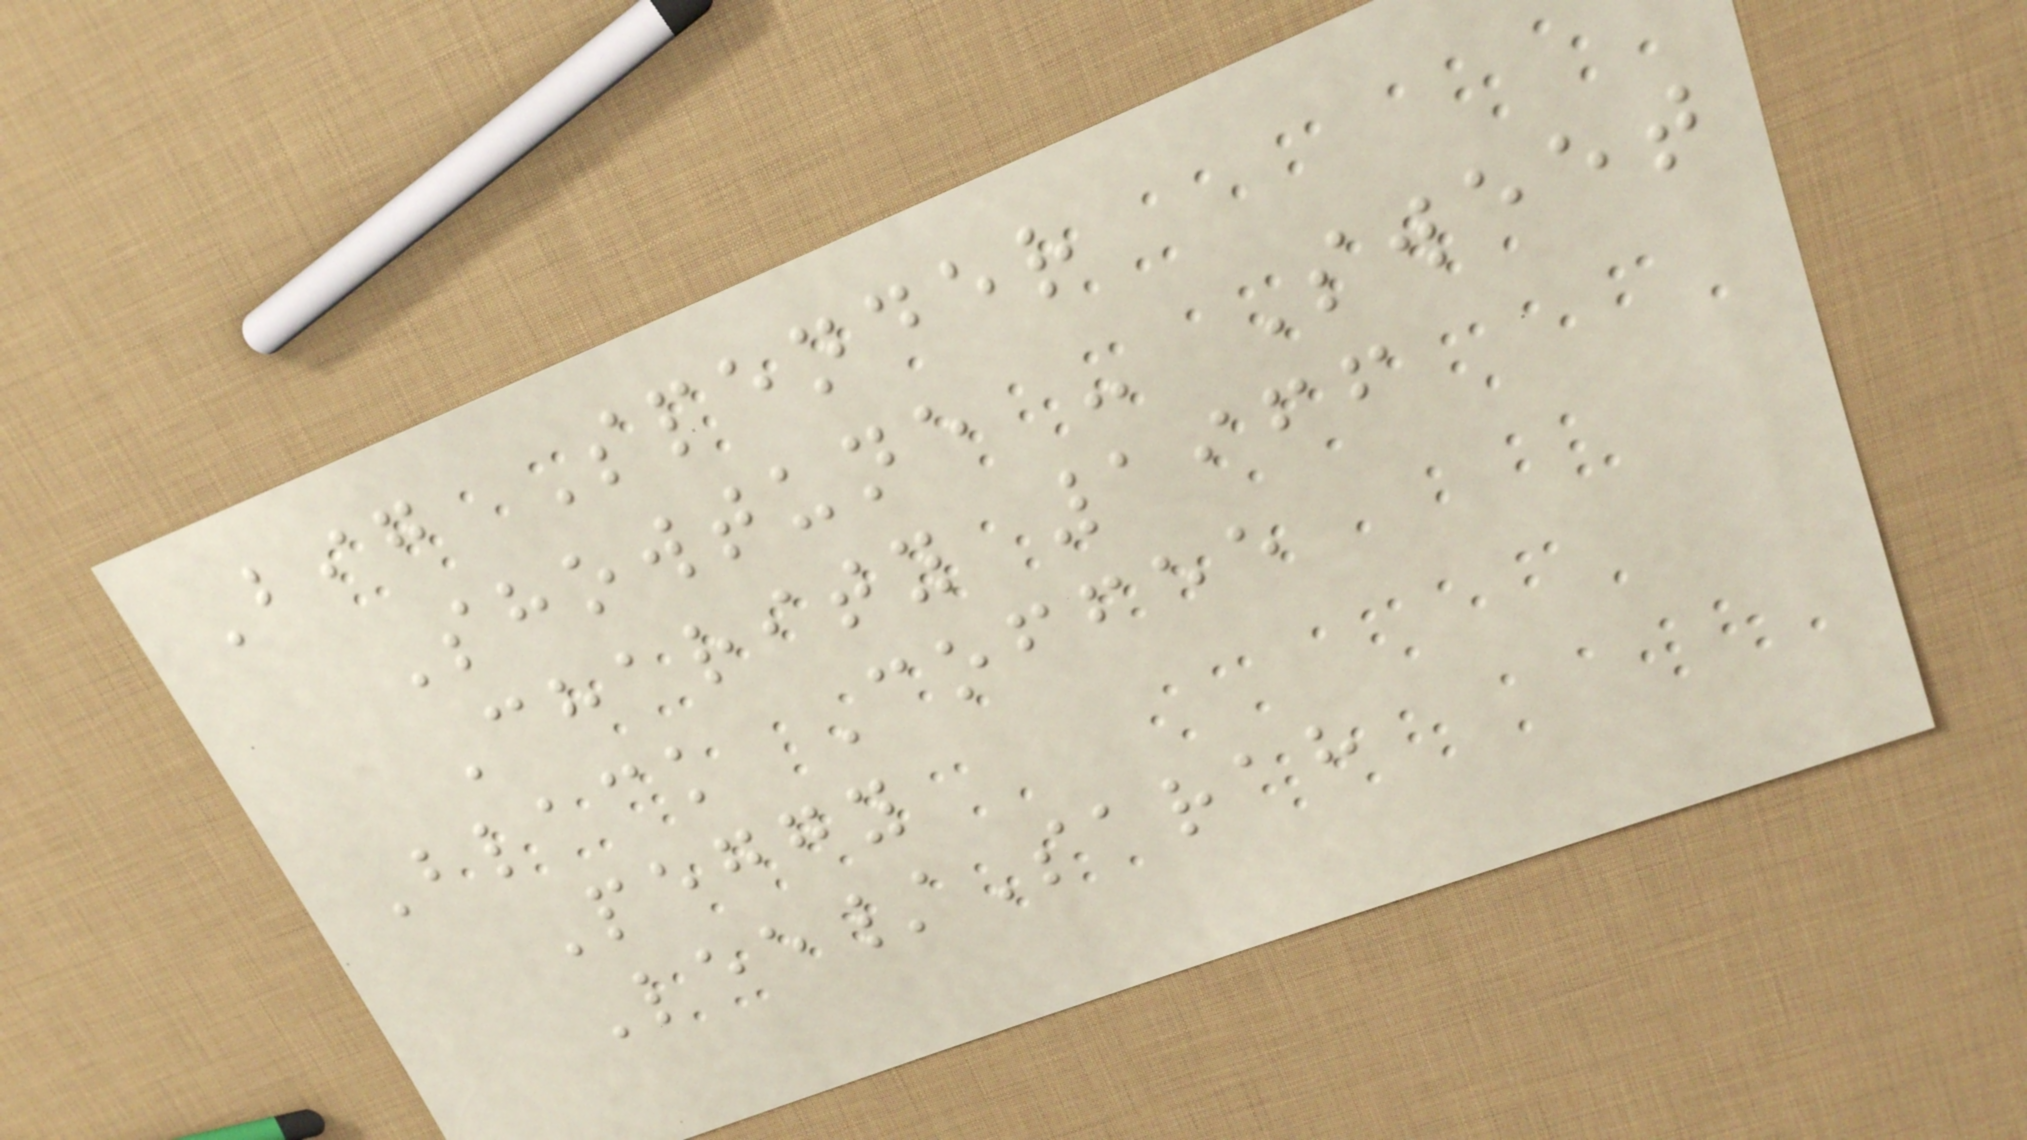Big Spender
Showtune - Sweet
Charity 1966
Black Coffee
Peggy
Lee/Sarah
